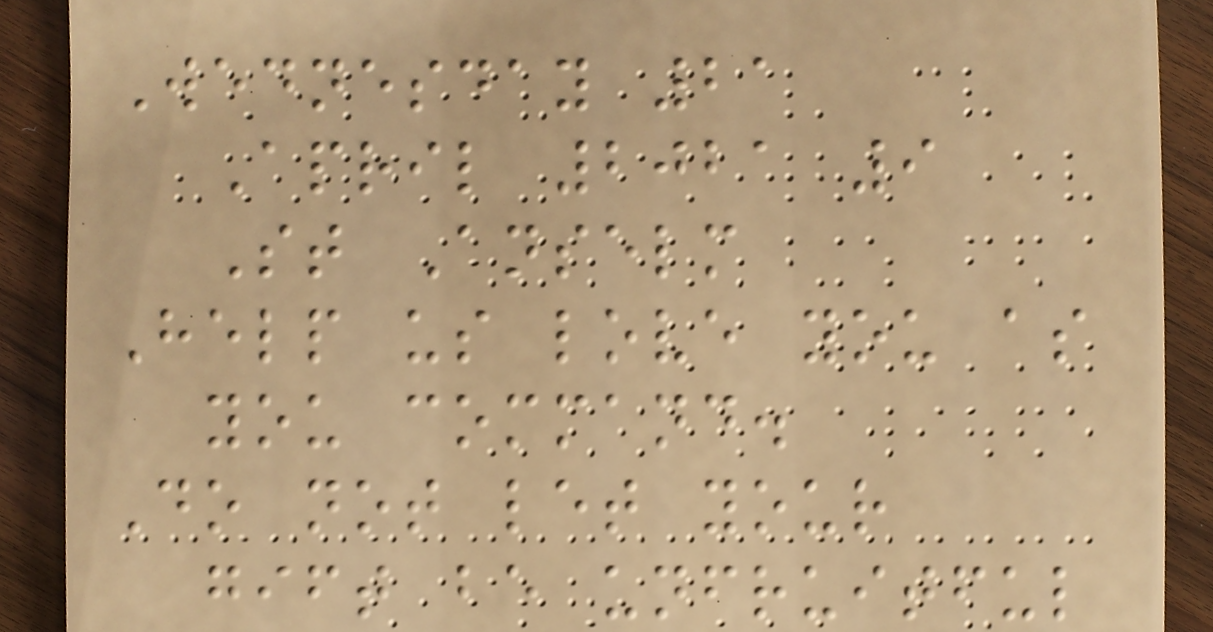Wednesday 21
April 2021 9
St Anselm
Help us love you as
you command.
Do not let your
gift be unfruitful
